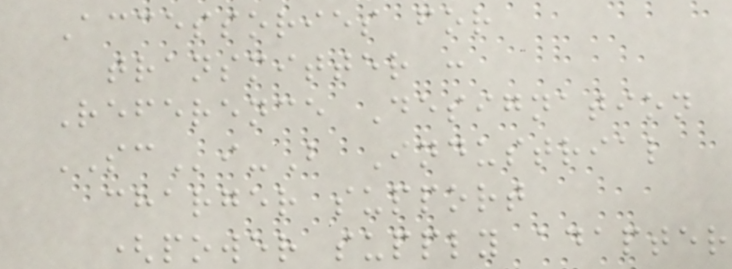Accessories for
transmitter :
Reference Designation
SCi-B Industrial
charger support
(power supply adapter
